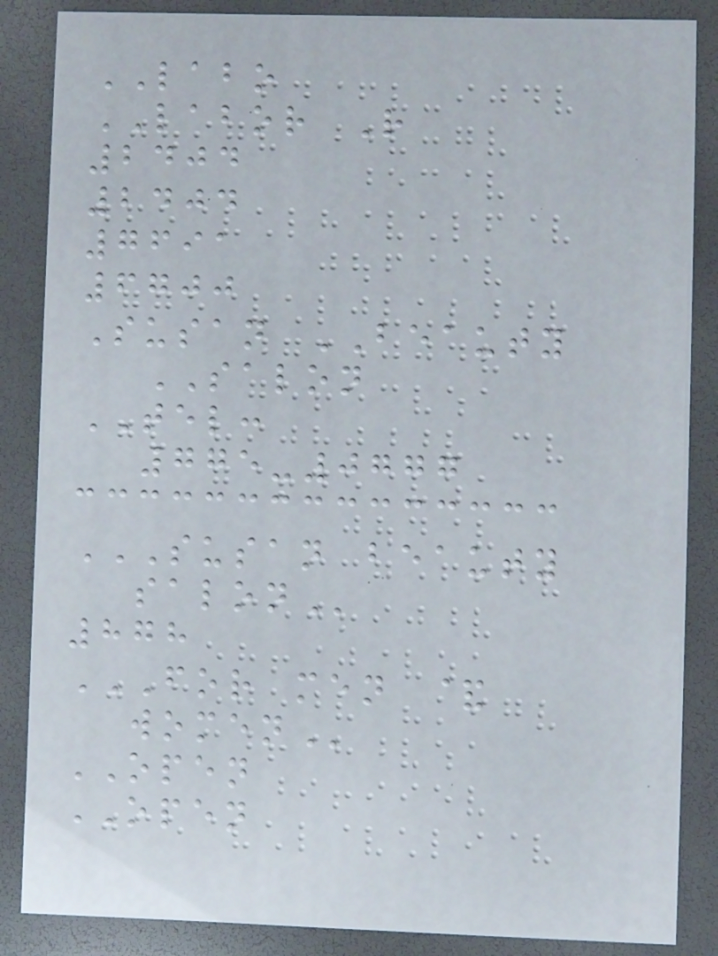LABO
LABOR R
2404
2404
7691
6700
Susan BEAUTY
SALON
TEL:
775-0777
SUSAN BEAUTY
SALON
878
FOR MEN &
WOMEN
OPEN
OPEN
